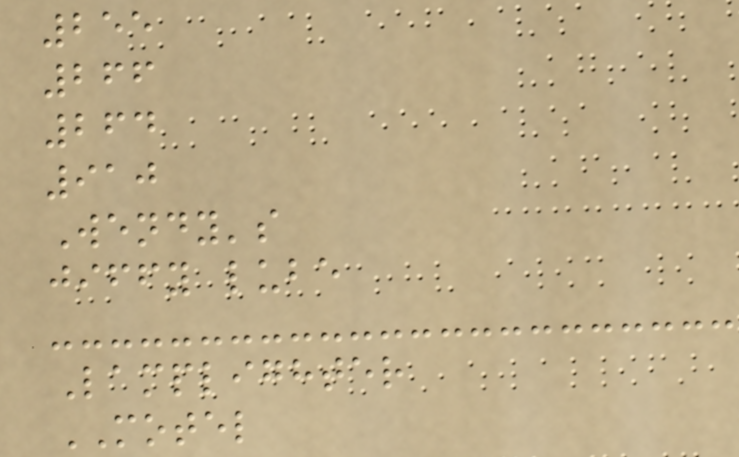255
266
264
910
Wendy's
jiffy lube
Lamplighter
MOTEL
